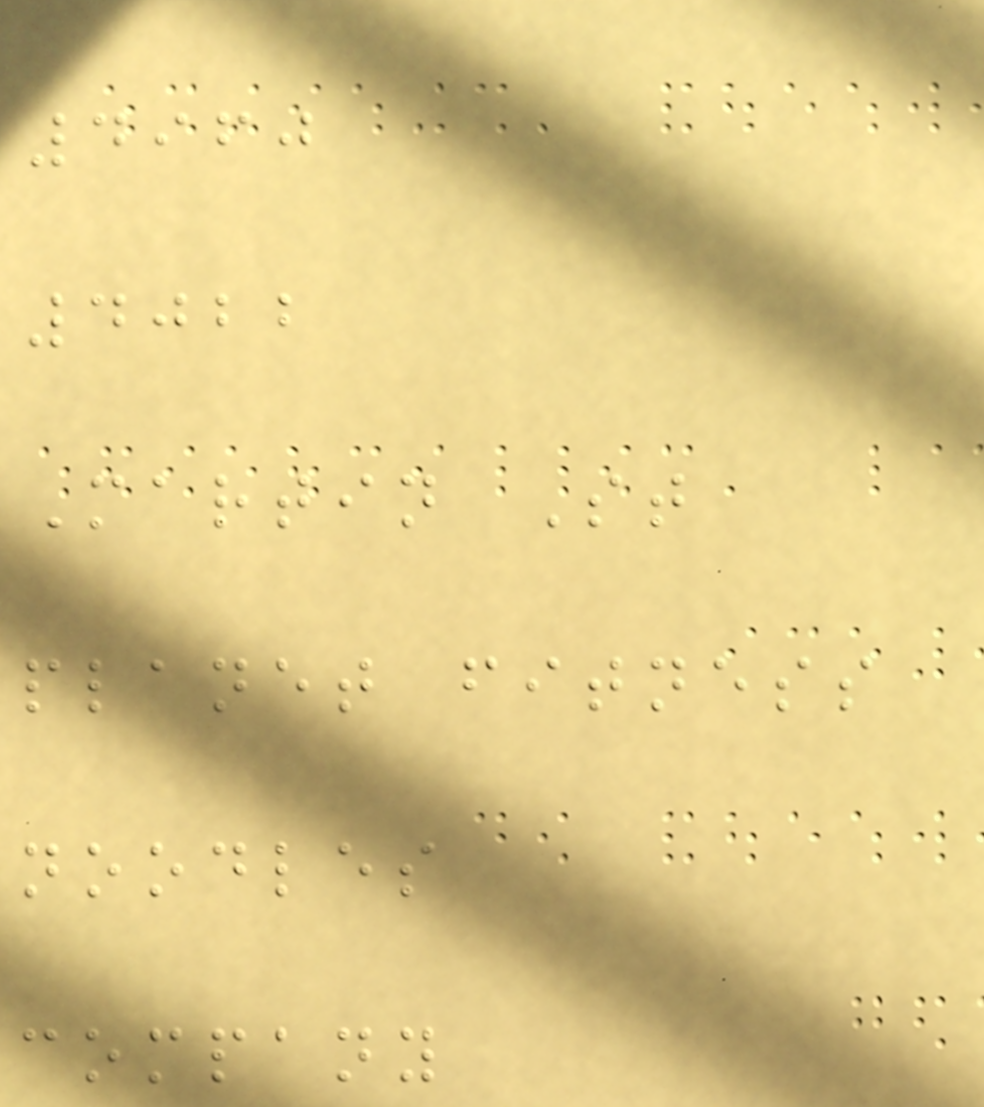4960
4022
Martin St
planet fitness
noodles
company
